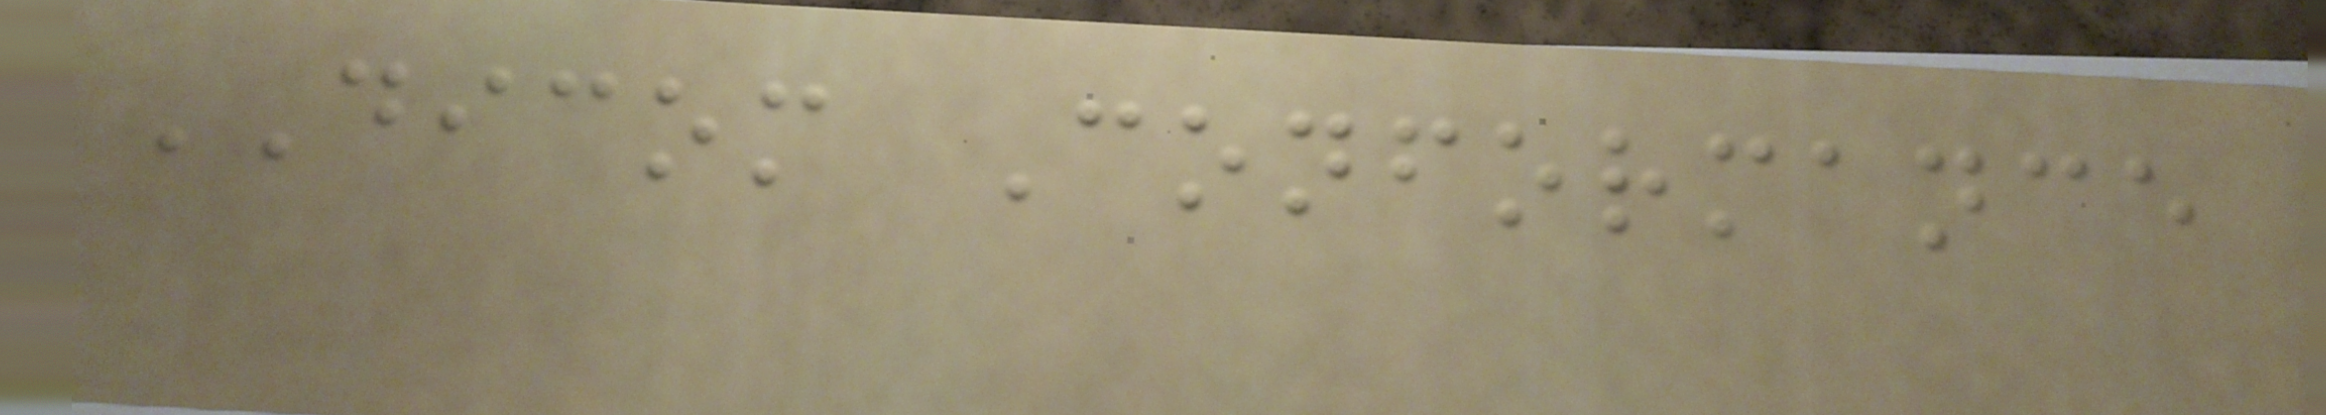DICOM Conformance
